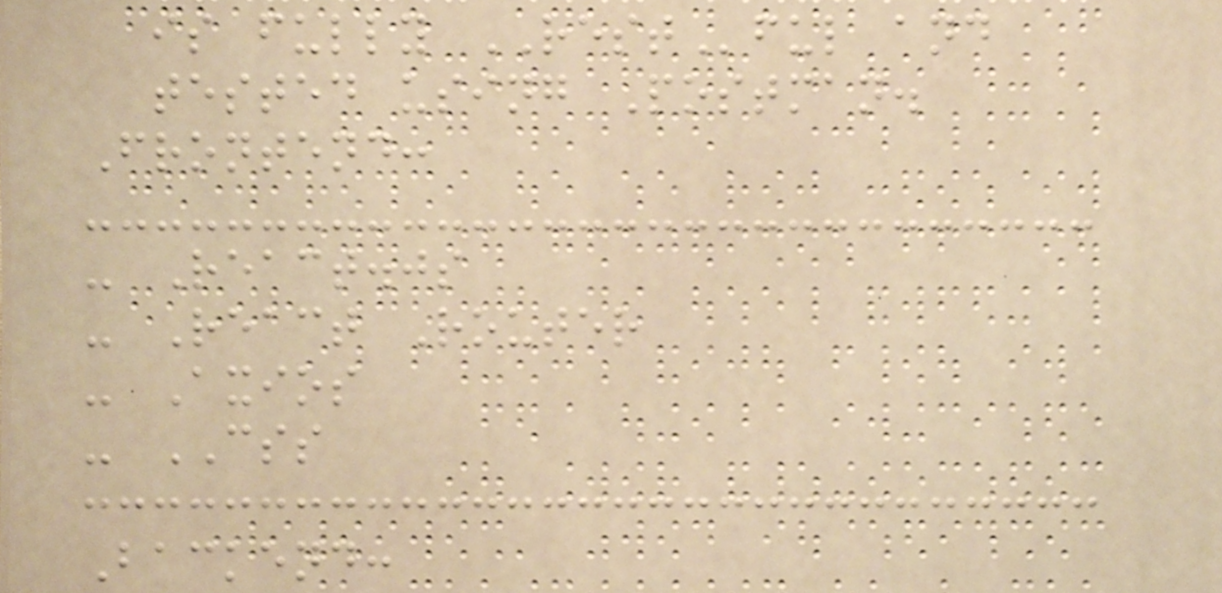is fully RESTful and
tested using Postman.
Frontend:
- React.js
- React Router
- Axios
- CSS
Backend:
